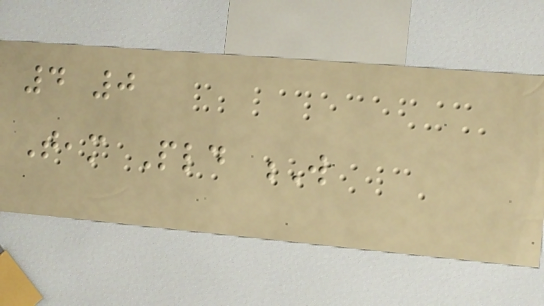4 0
Team Pld W
